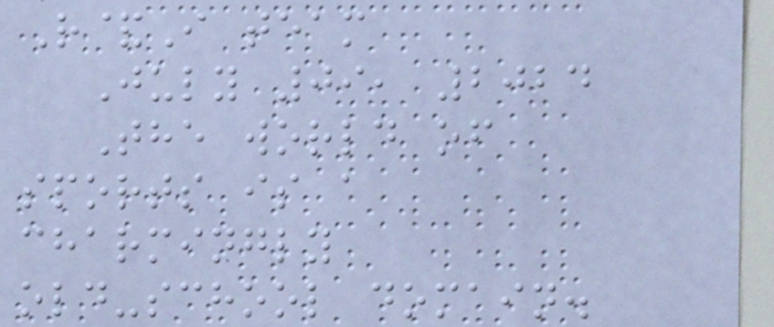R&I team
July 09, 2024
The world of
sports is a
charmingly
old-school domain.
